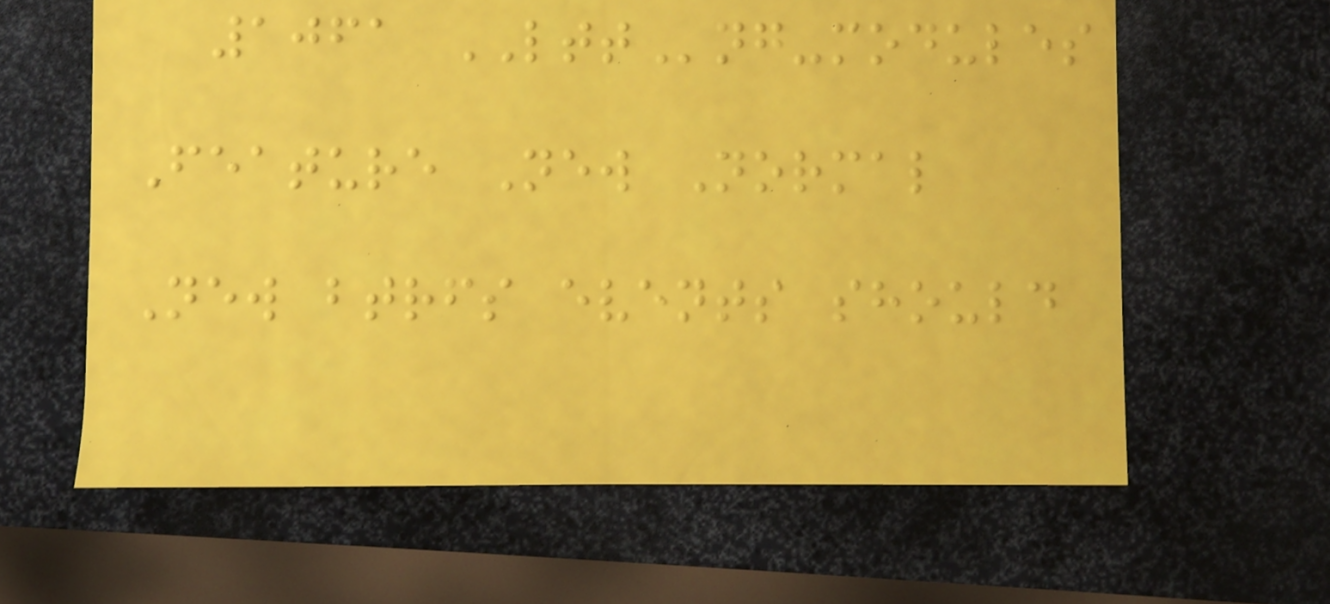1061 LTTng-modules
Feature New Normal
New btrfs events should
